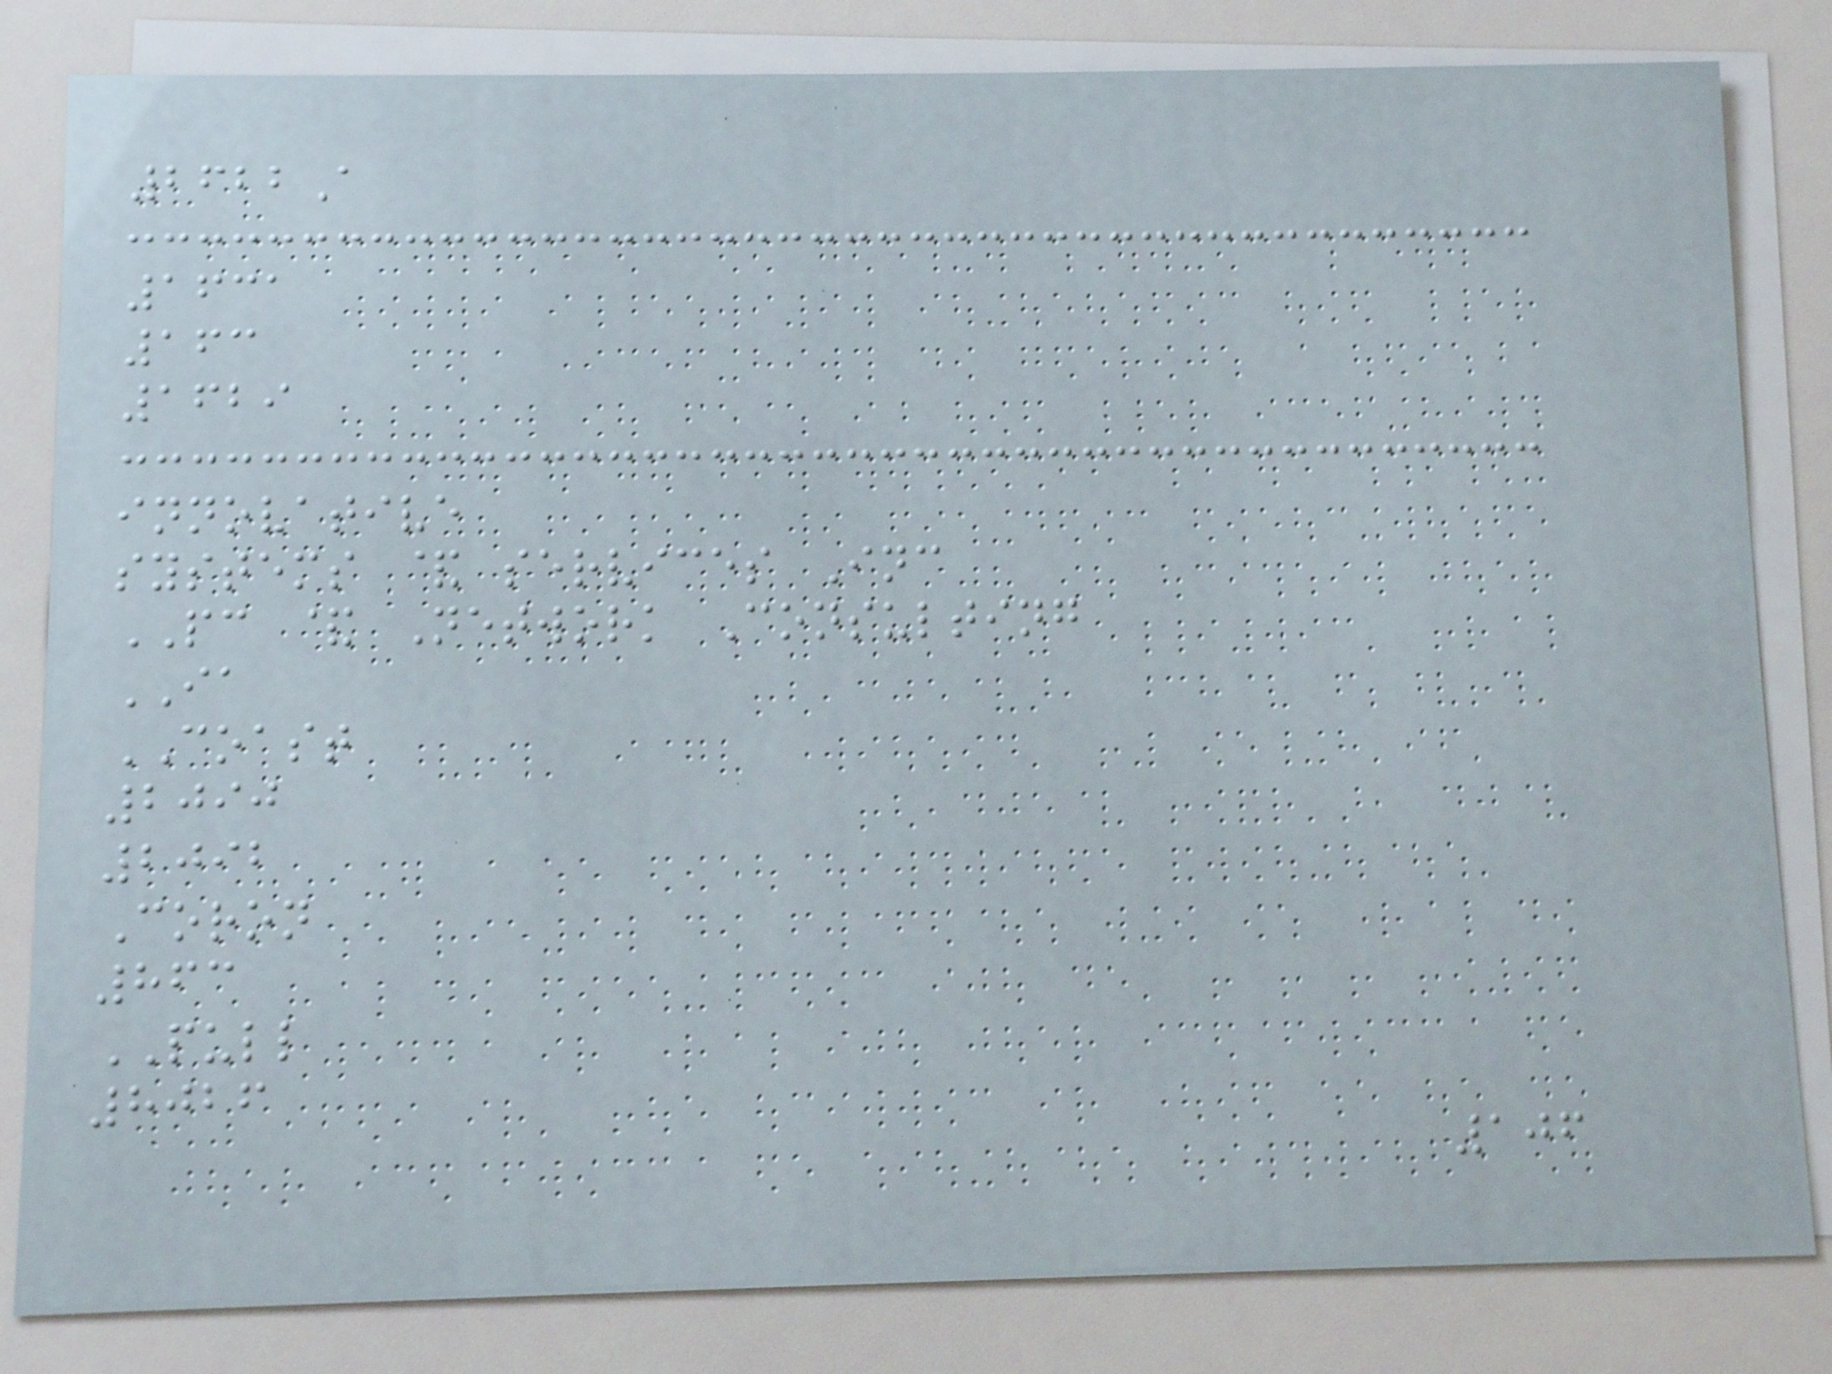2622A
1631
163
1629
innovative
systems & services Inc
PC & Network Consulting
IA
COAST
2090
2092
Coron
863
PULL
8026
106
